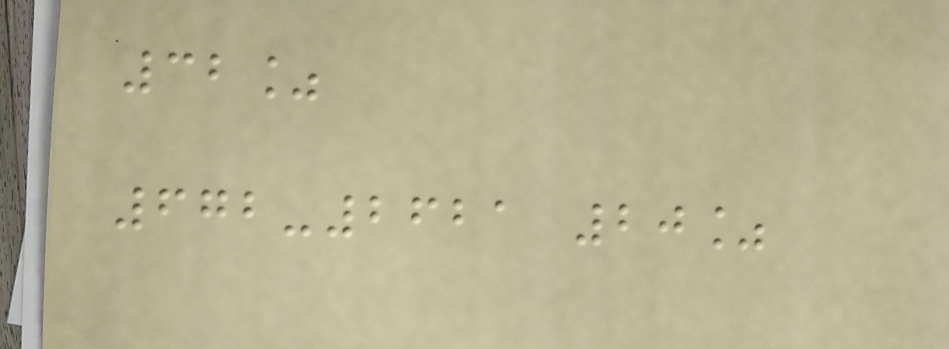32%
672-2621 20%
